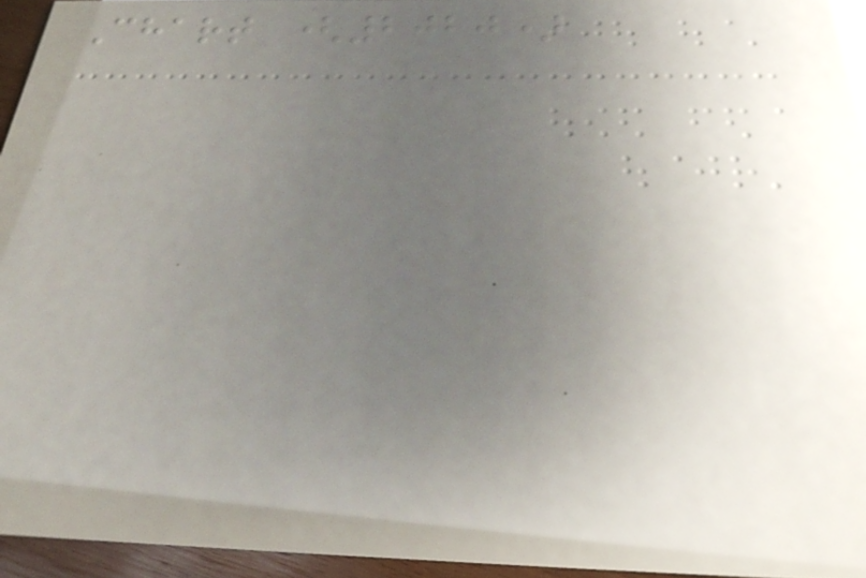Chart (2020)
